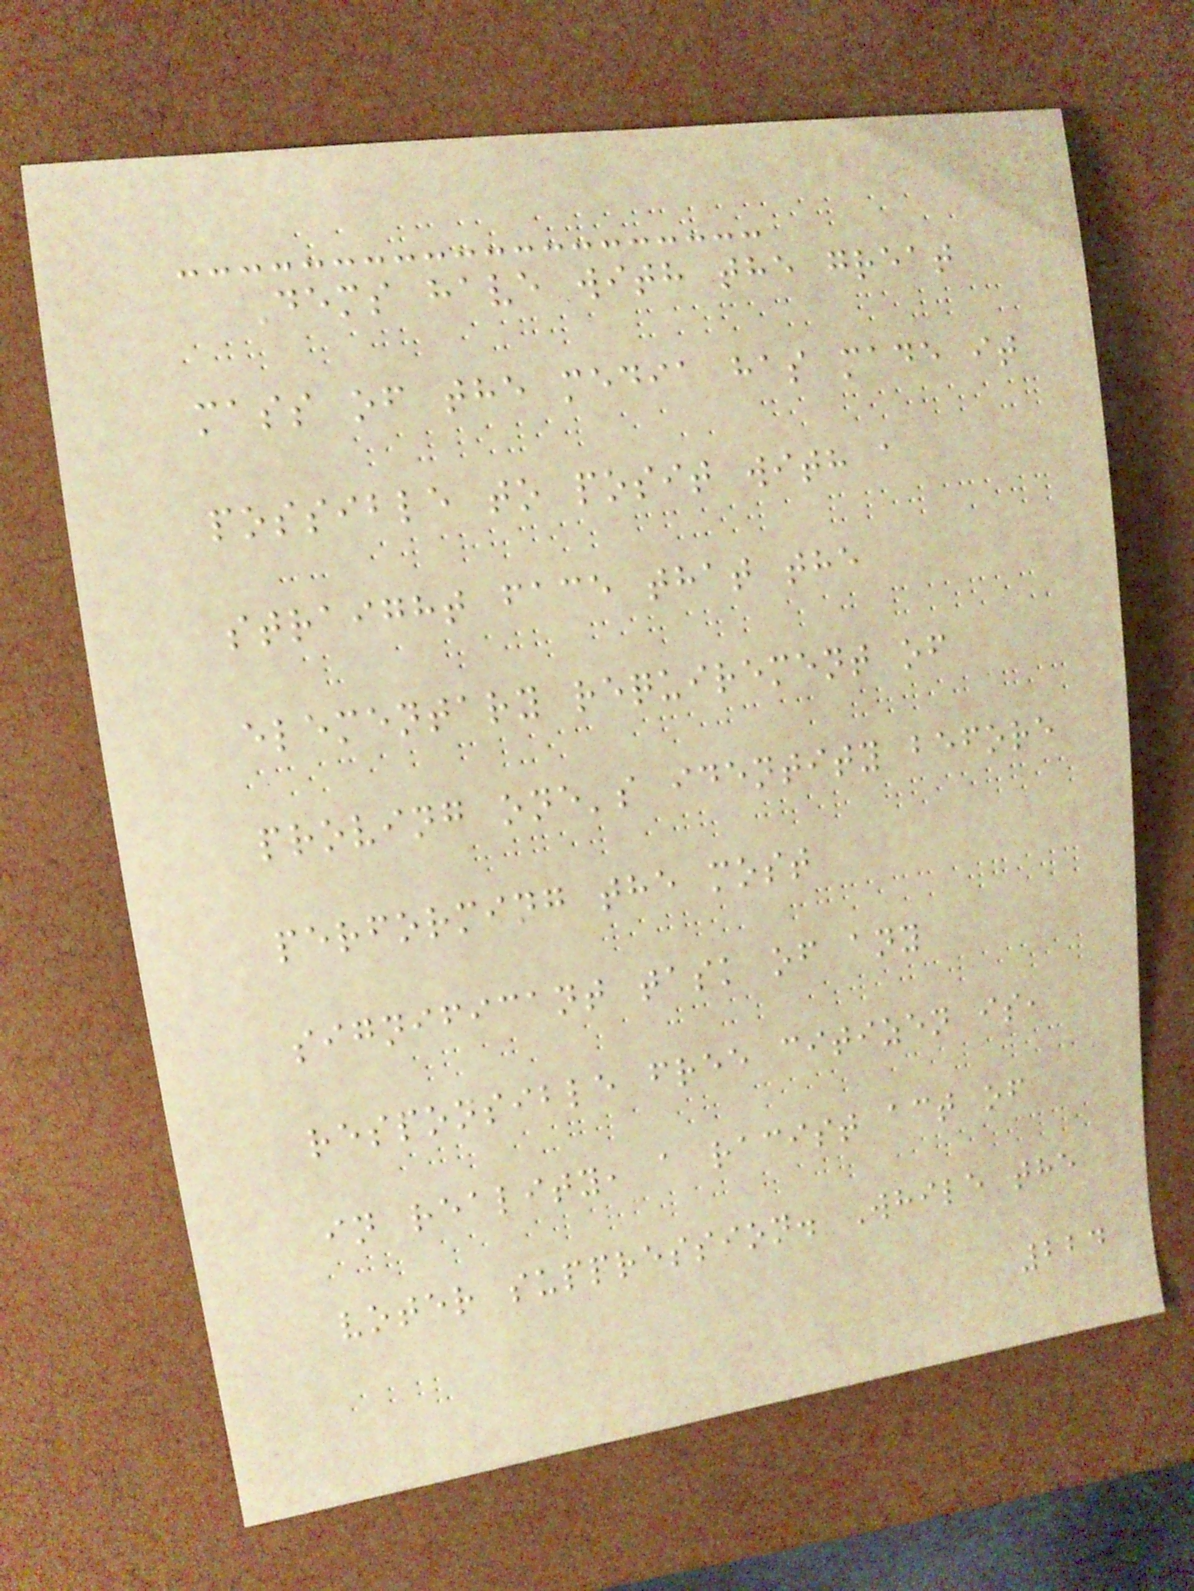Dems have with the great
mass of the media has made it
possible to posit with a
straight face that the
elementary requirement of
proving one's identity before
performing the most
significant task of any
responsible free citizen is,
in reality, a racist act of
voter suppression. While the
224
